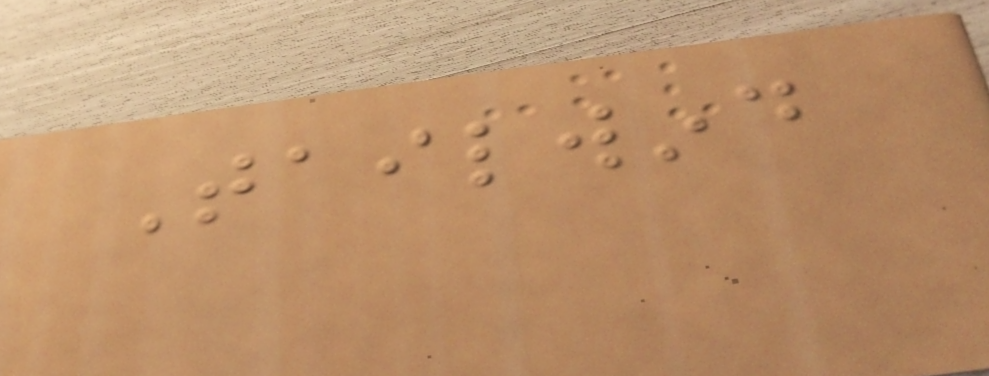Tailwind
